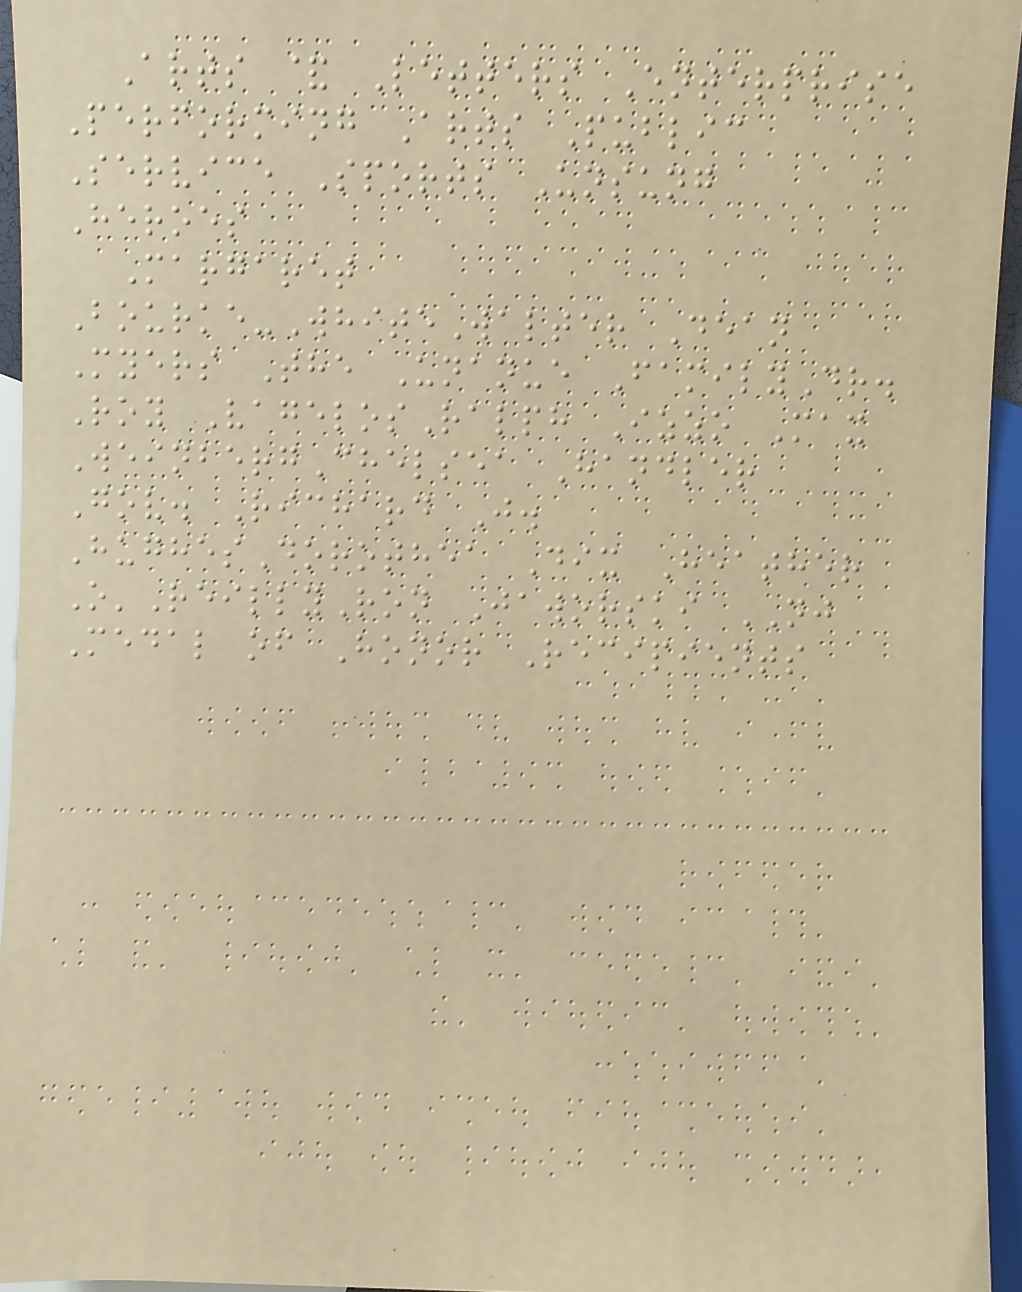Arts & Letters Enterprise
Performing Arts Public
Service Sports Unsung
Heroes
Margaret
Bourke-WhiteWalter Dean
Myers The Unanue FamilyDr.
Roy VagelosRalph Izzo Max
WeinbergChelsea Handler
Gov. Richard J.
HughesDorothea Dix Heather
O'ReillyRon Jaworski NJ
Medal of Honor Recipients
